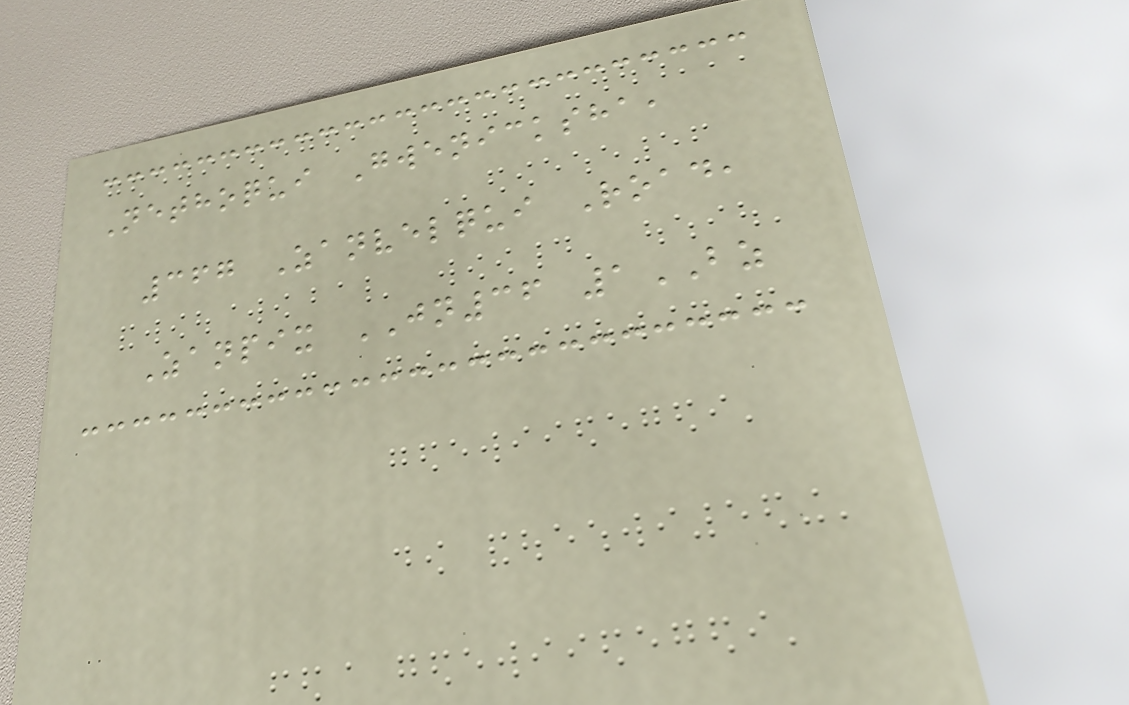Nethoqui Gwenicksha,
367 Zanvelqui Road,
Zanpix JN36 1BZ
